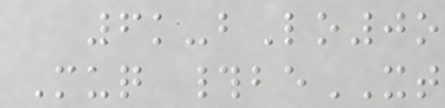6k-bLo0o
Muq #beXT
